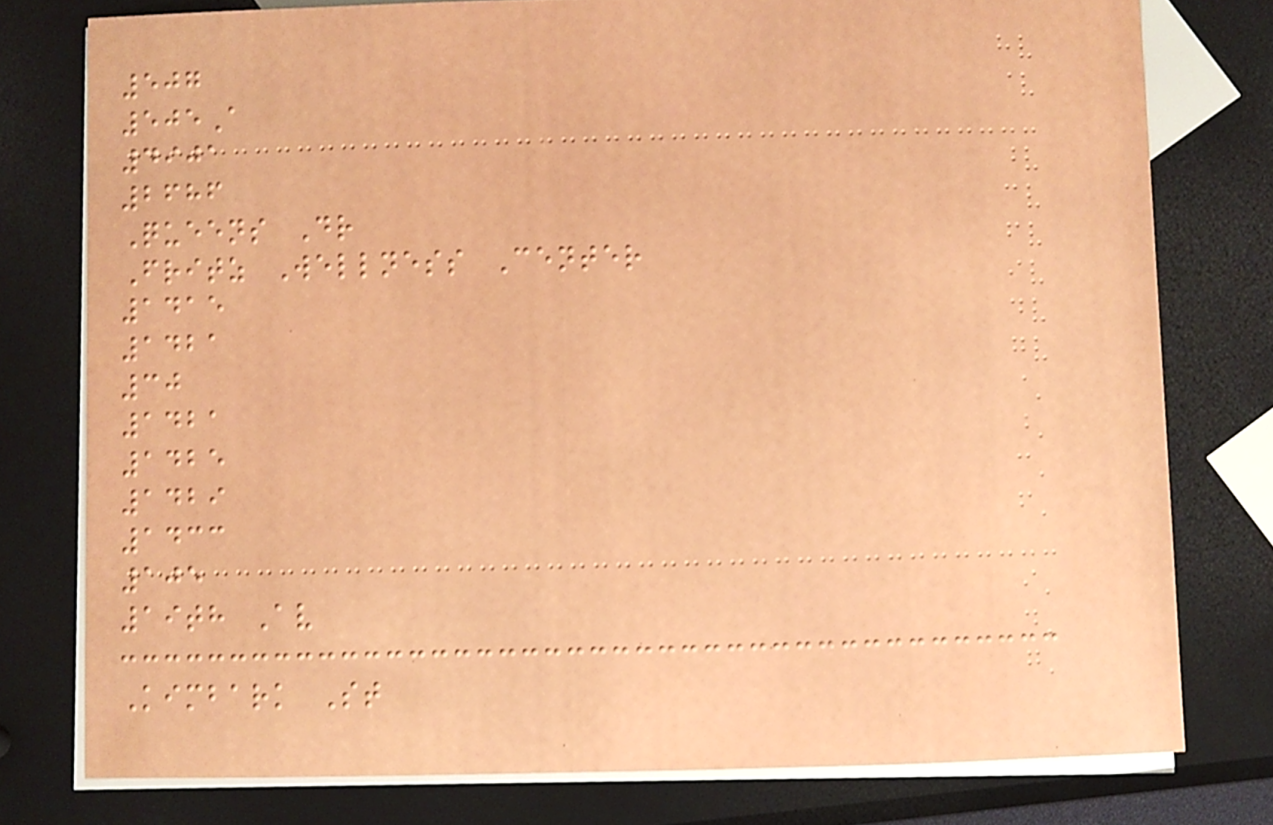507
505A
4901
2686
Queens Dr
Fritz Wellness Center
1415
1421
30
1421
1425
1429
1433
105
19th Av
Kimbark St
